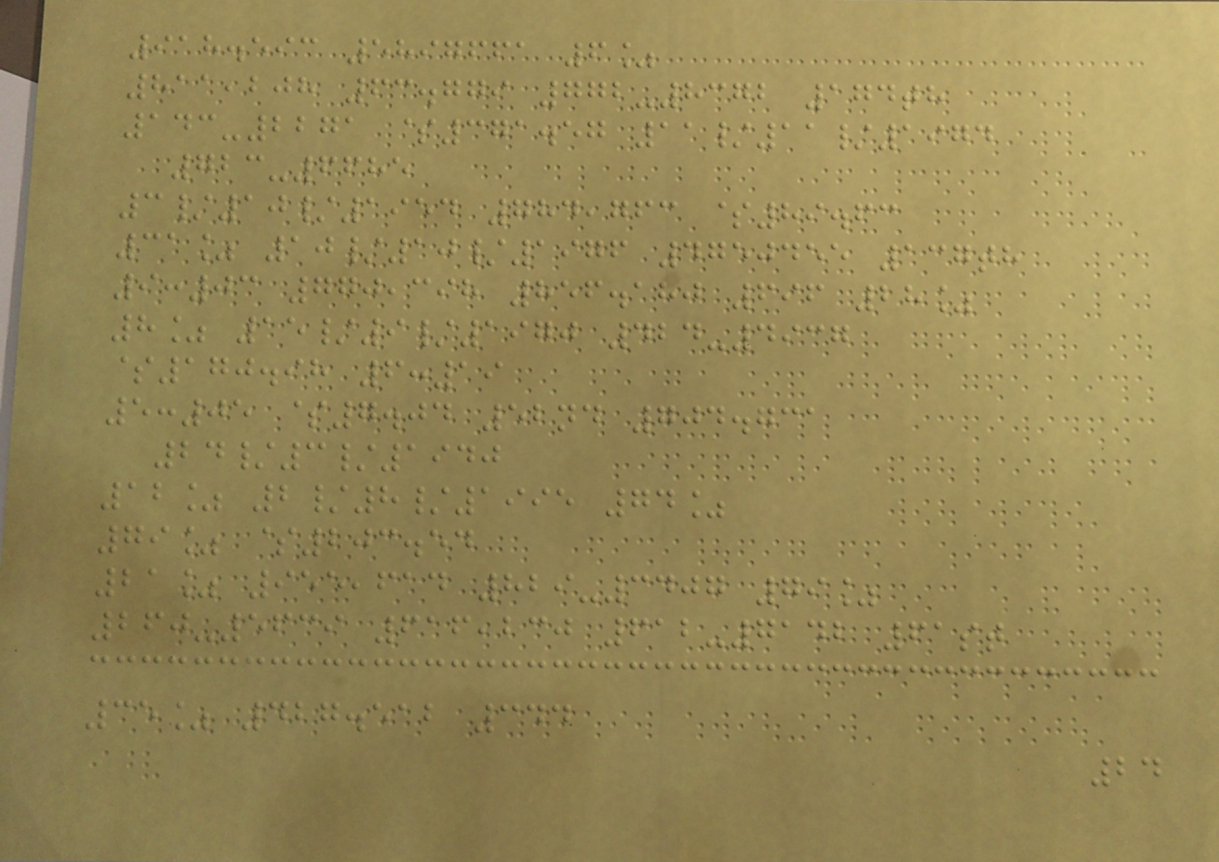918.593 5897661 6%
811,208 63.779 772-8372 174th
143-2271 $371.57 11/11/1974
723-6685
3/10/1954 784,763 $89.63
31% 10/10/1976 4750455 137th
9:03 770,398 856.180 696 28%
8% 15/9/1970 424-4937
$170.98 6:19
5:05 $7.04 52nd 704.731
24/3/1940
12% 2/8/1995 74%
79% $203.54
21% 955,614 829-3407 79%
260-5639 616,230 612-7142 61st
35% 427.512 344
24
